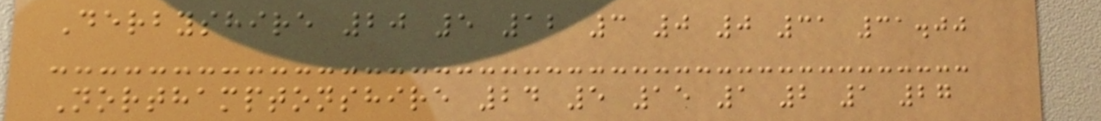Derbyshire 20 5 12 3 0 0 31 31.00
Northamptonshire 24 5 15 1 2 1 27
